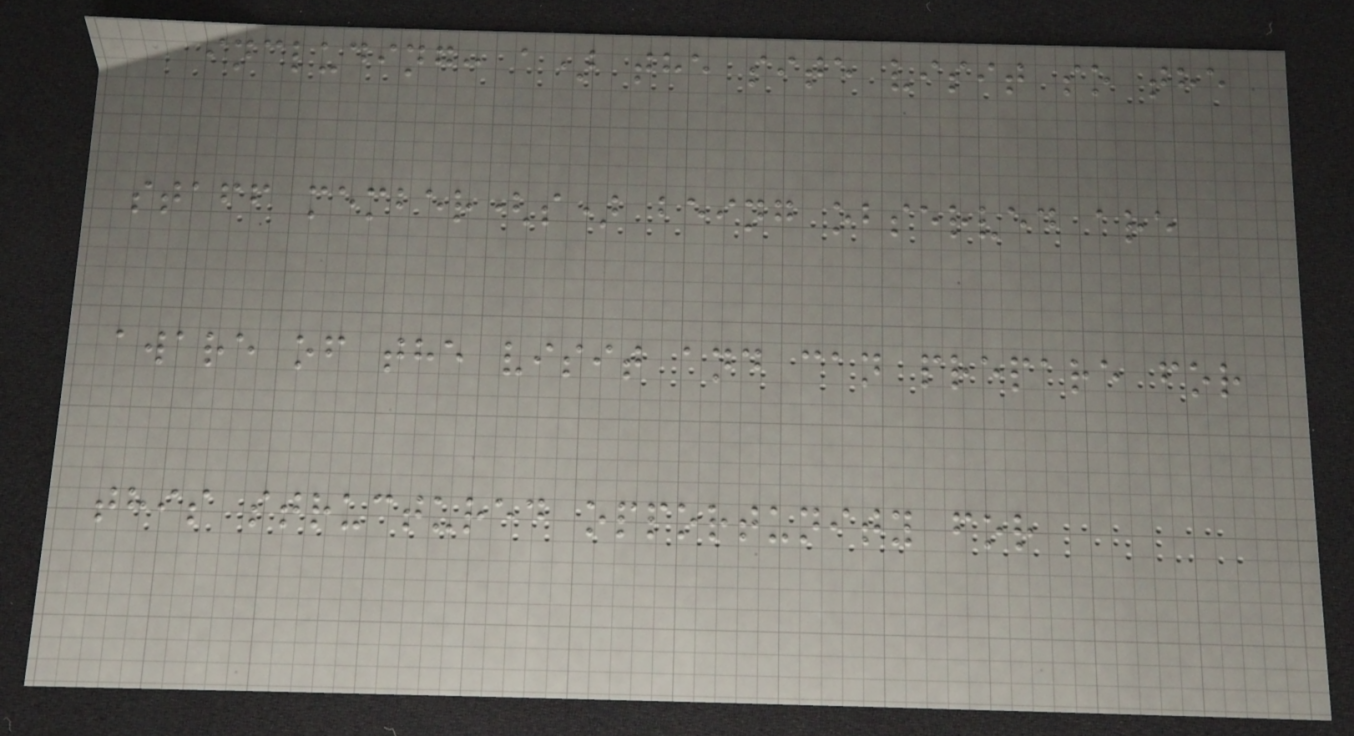including: a) the site visit so the
staff member(s) being observed are
aware of the visit and can prepare for
this structured opportunity for
